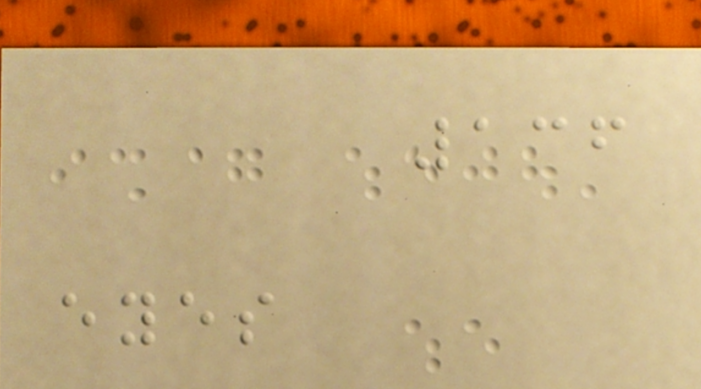136
eyes
